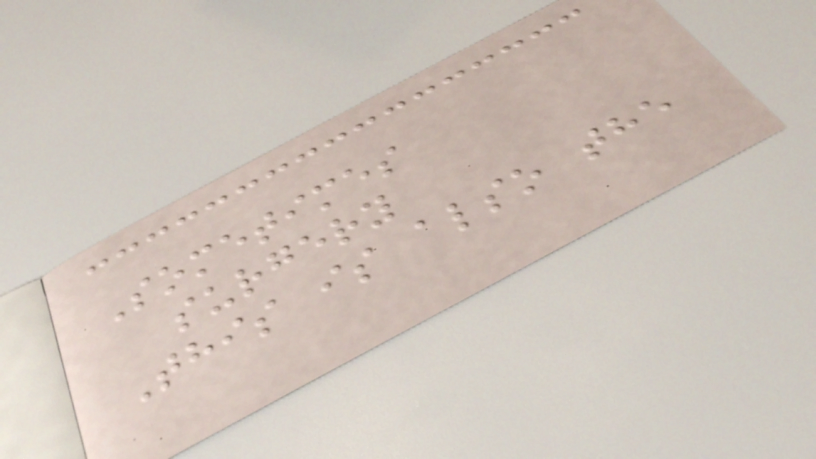Sometimes
surgery
This is also the
